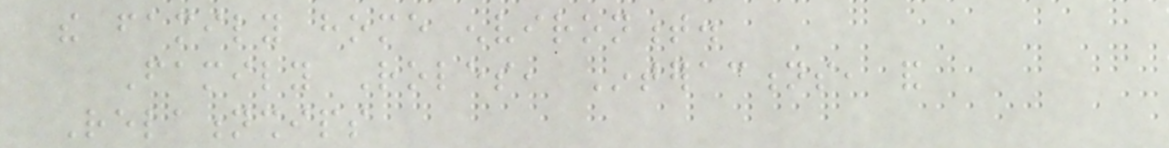the family home environment.
Family Roles, Interactions, and
Relationships
